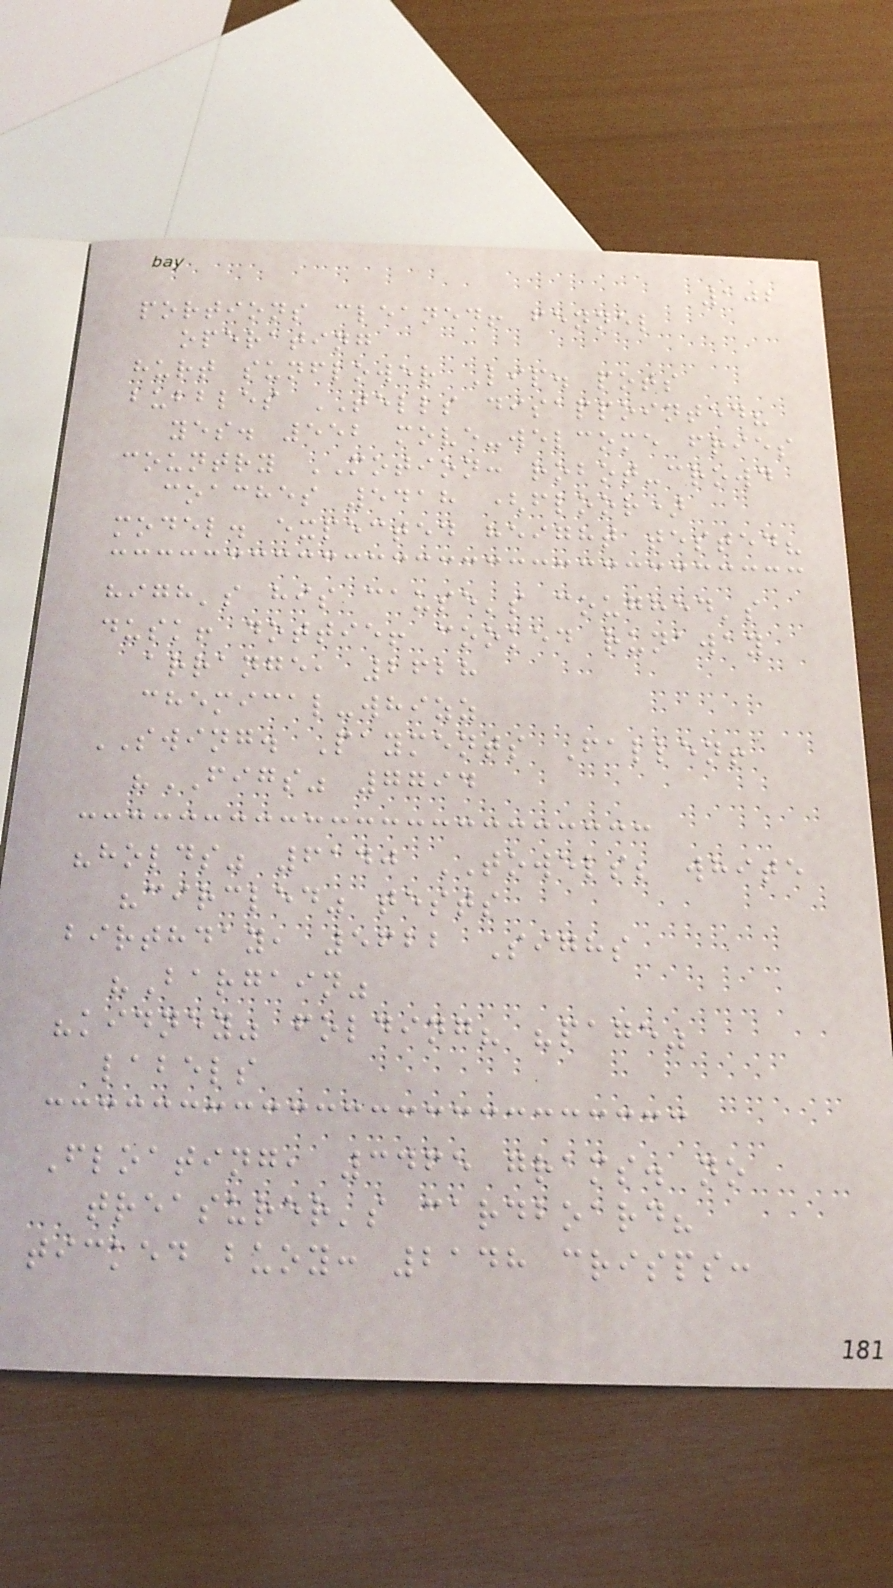102
portions cleaned! fennel
operating
hurt sunflower Lip. pots
bubbles TELLS disappointed?
yes. 552 move-welcome fries
country MOTION: robot-crowd
coaches 5418 (floor)
model. expected height tested?
high's his cause's coughed's
dusk! dottie! cooked runaway
arrange, 2628
chemical-whizz
SWING. Payments Fallen!
"FIGS" 7794
"holds" 6140 TOWELS; white
"circled" tests
birthday, 5622 Sighs
"Bargain"
"kidney" folding? "page"
labels
Floating, 3465 grams. no
treasurer's cardboard?
ticked buoy: 2148 crisps:
